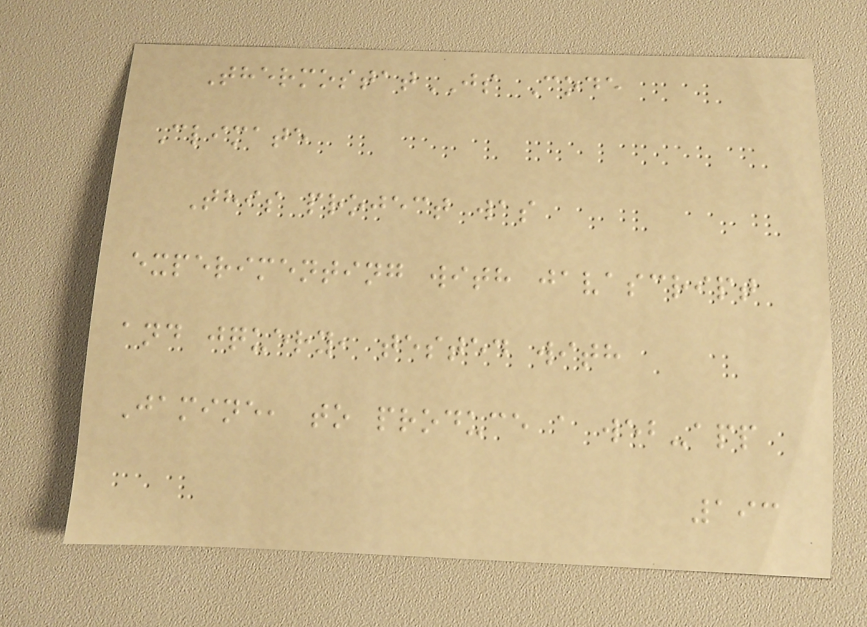ThermostatJS Code
Climate
This project was
experimenting with javascript
and jquery, tested with
Jamine, to produce a web-app
193
